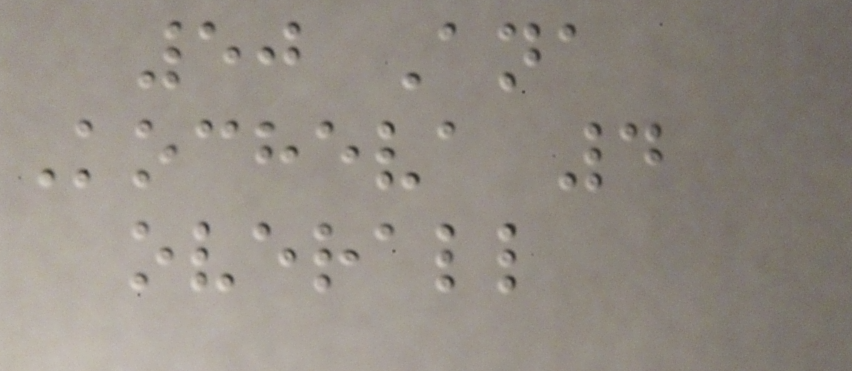50 Ana
Kocheva 4
overall
